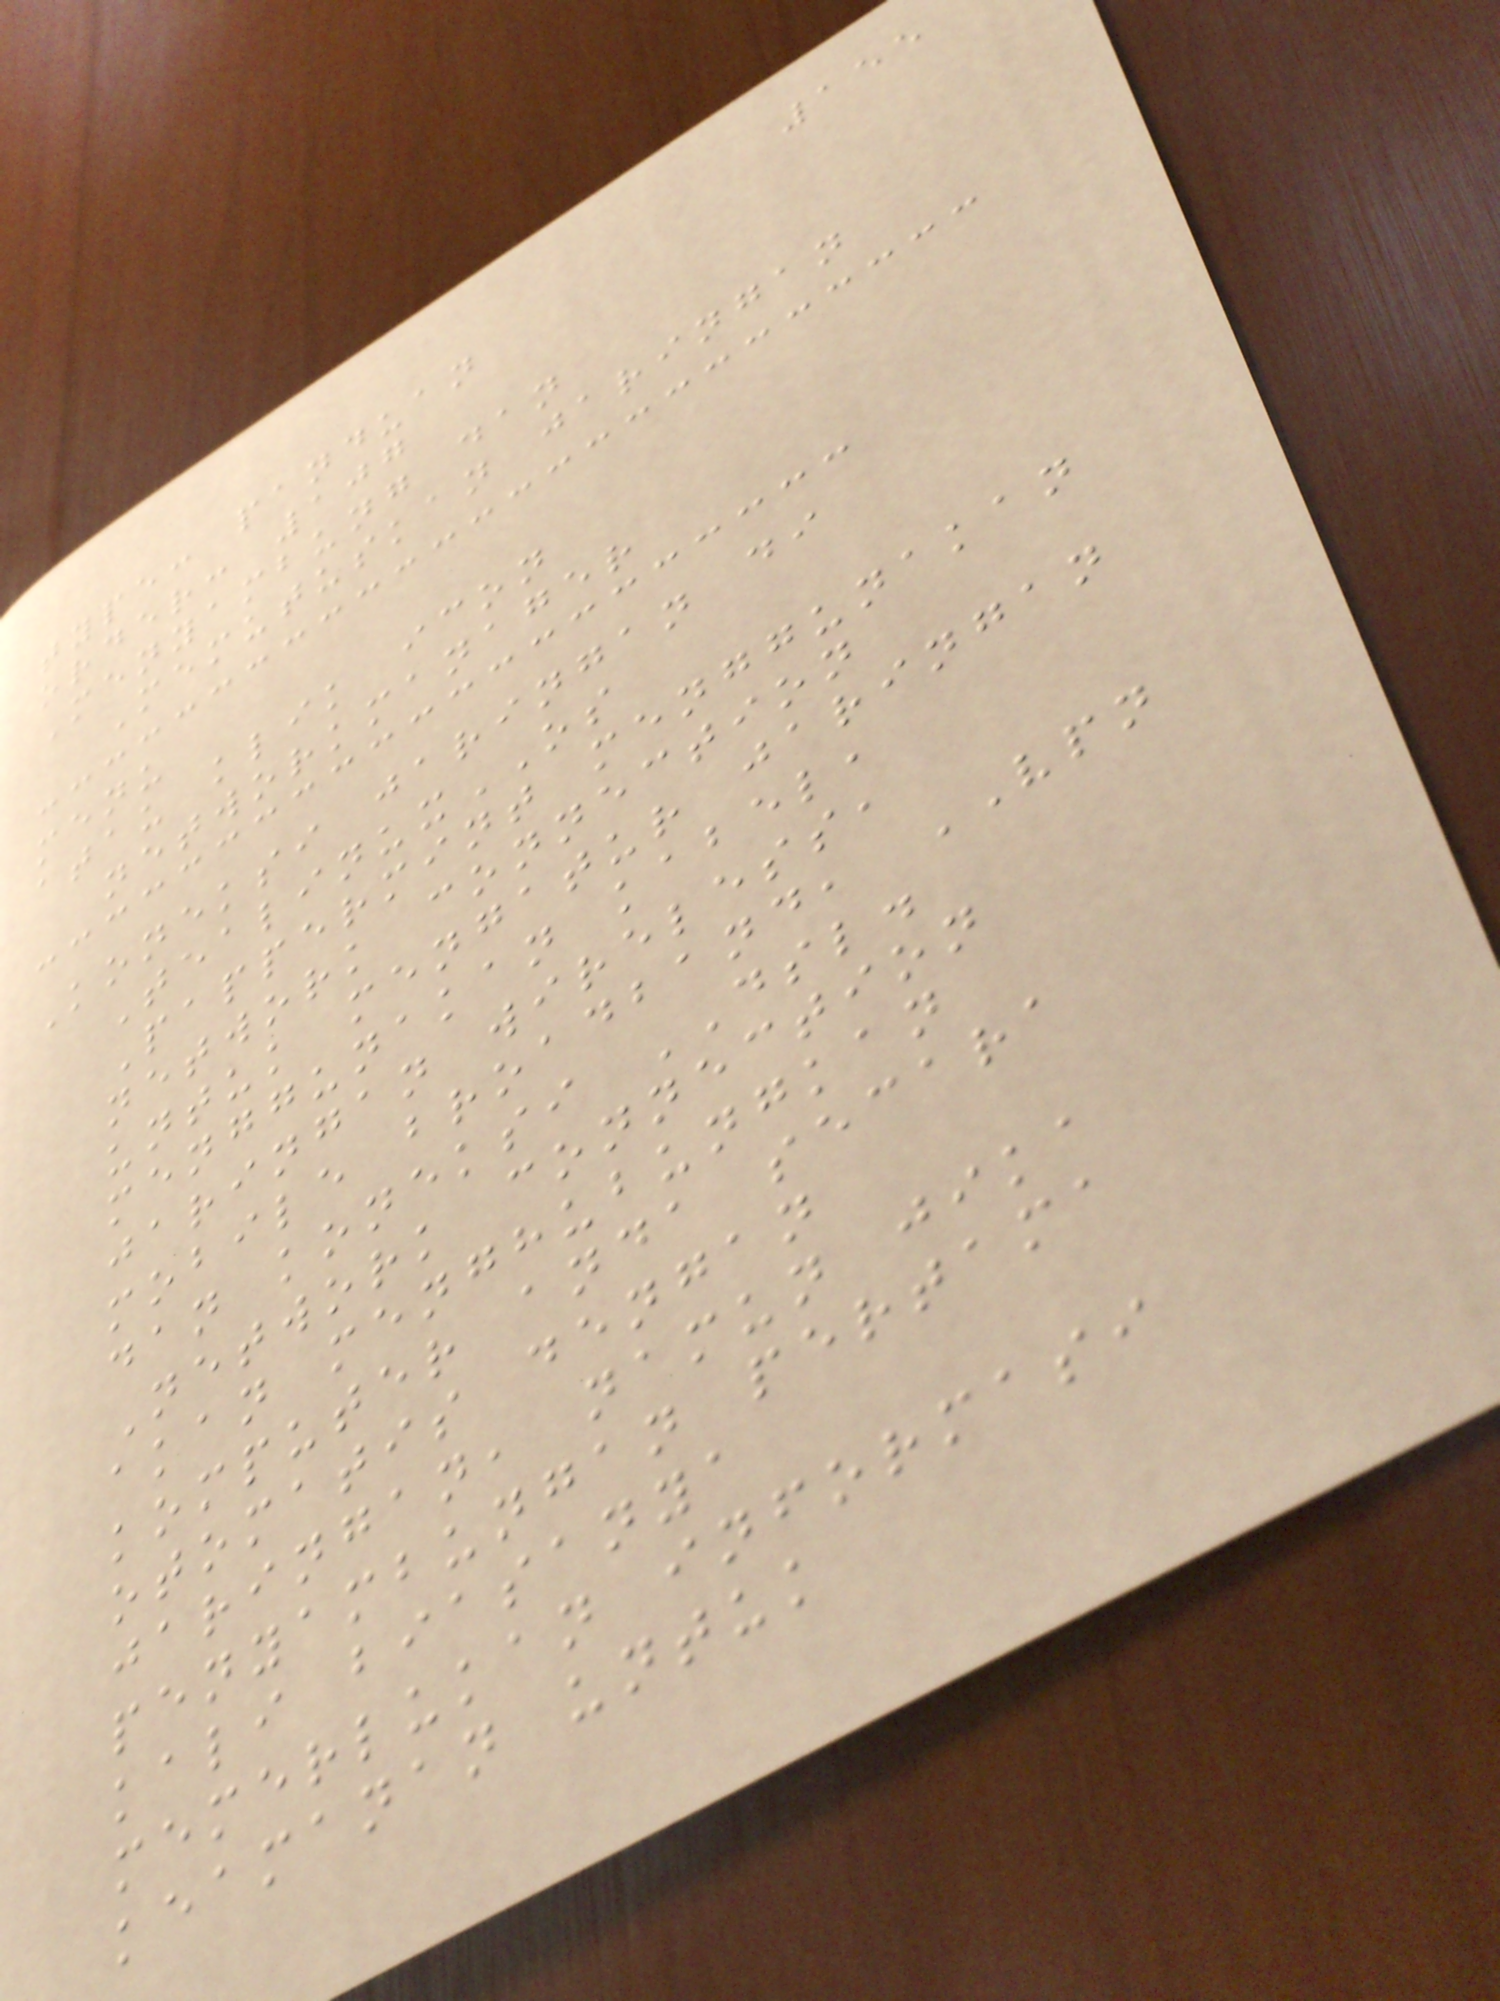155
type: panduan
order: 107
Menyambung dan
Memutuskan jaringan
menu
atau klik icon
networkmanager
Koneksi jaringan di
TealinuxOS
Pappermint menggunakan
network connection
untuk mengatur jaringan
menggunakan kabel,
jaringan wireless,
mobile broadband, VPN
dan koneksi DSL.
Network connection
akan menghubungkan
komputer anda secara
otomatis dengan
jaringan, namun jika
penyambungan pertama
kali biasanya
memerlukan informasi
keamanan untuk
